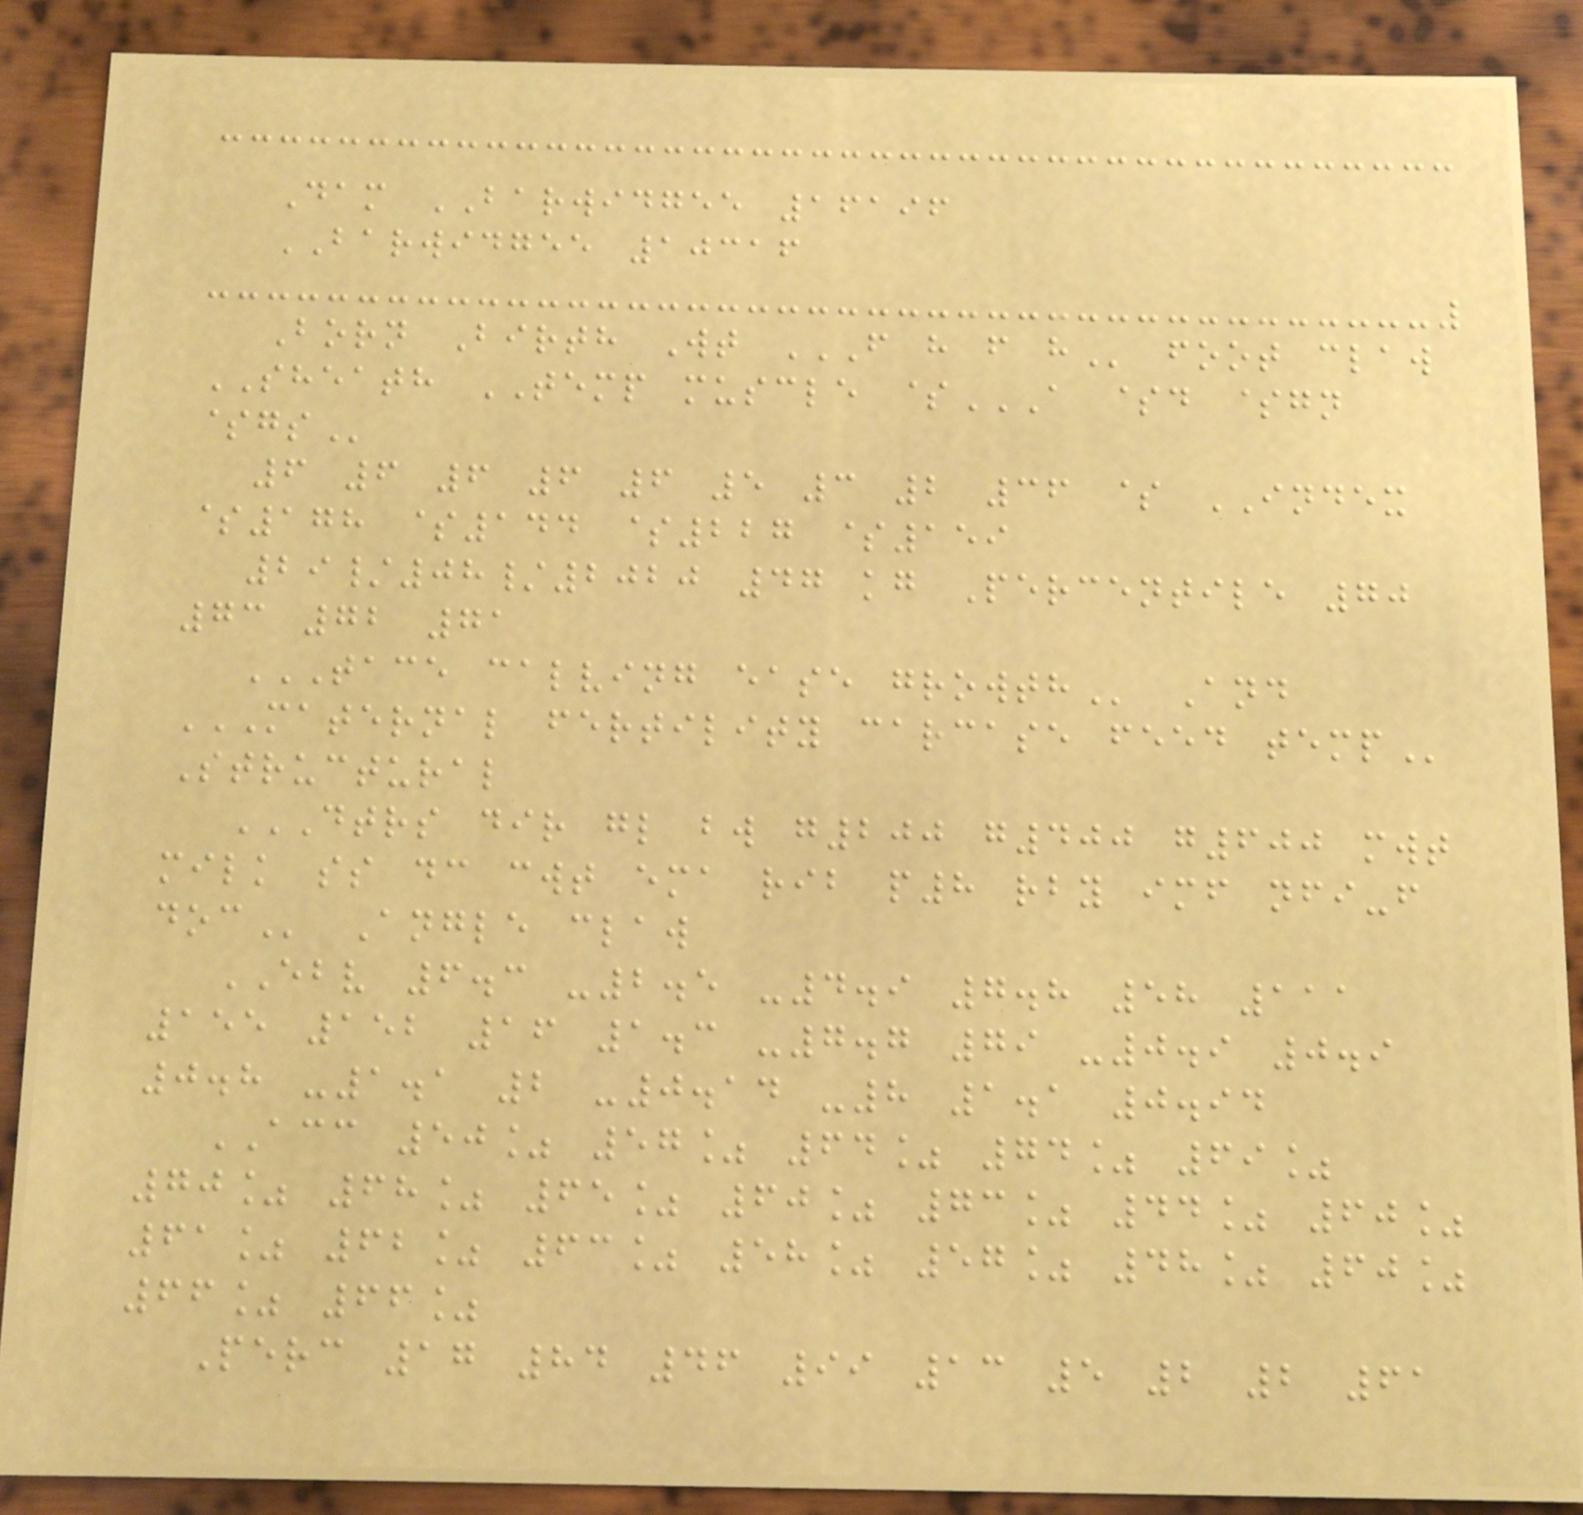Dam BARWIDGEE 16196
BARWIDGEE 10316
Born Birth Wt F H F H foot claw
SHEATH TEMP muscle $A $D $GN
$GS
6 6 6 6 6 5 3 2 36 $ INDEX
$178 $144 $227 $159
29/08/2020 47 kg Percentile 70
73 72 71
TACE CALVING EASE GROWTH And
MATERNAL FERTILITY CARCASE FEED TEMP
Structural
DTRS DIR GL BW G200 G400 G600 MWT
MILK SS DC CWT EMA RIB P8 RBY IMF NFI-F
DOC Angle claw
EBV 6.3 -2.5 -4.9 7.8 58 111
155 152 16 1.3 -7.7 79 -0.9 0.9
0.8 -1.1 2 -0.14 -8 1.1 0.94
ACC 50% 57% 64% 74% 69%
70% 68% 65% 60% 73% 44% 60%
61% 62% 63% 58% 57% 48% 60%
66% 66%
Perc 17 84 46 99 13 5 2 2 61
